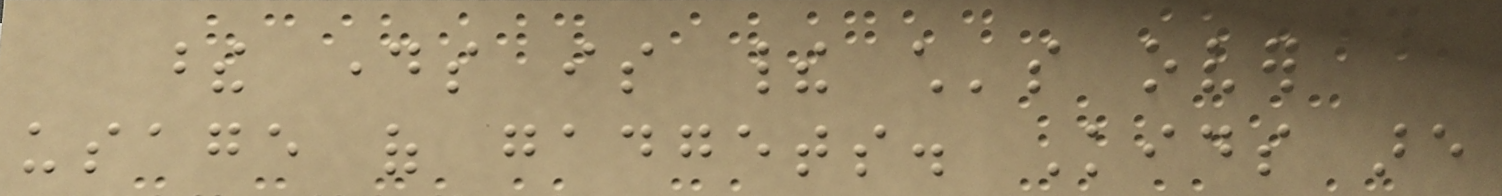these days is their child's over
usage of gadgets. Kids are
